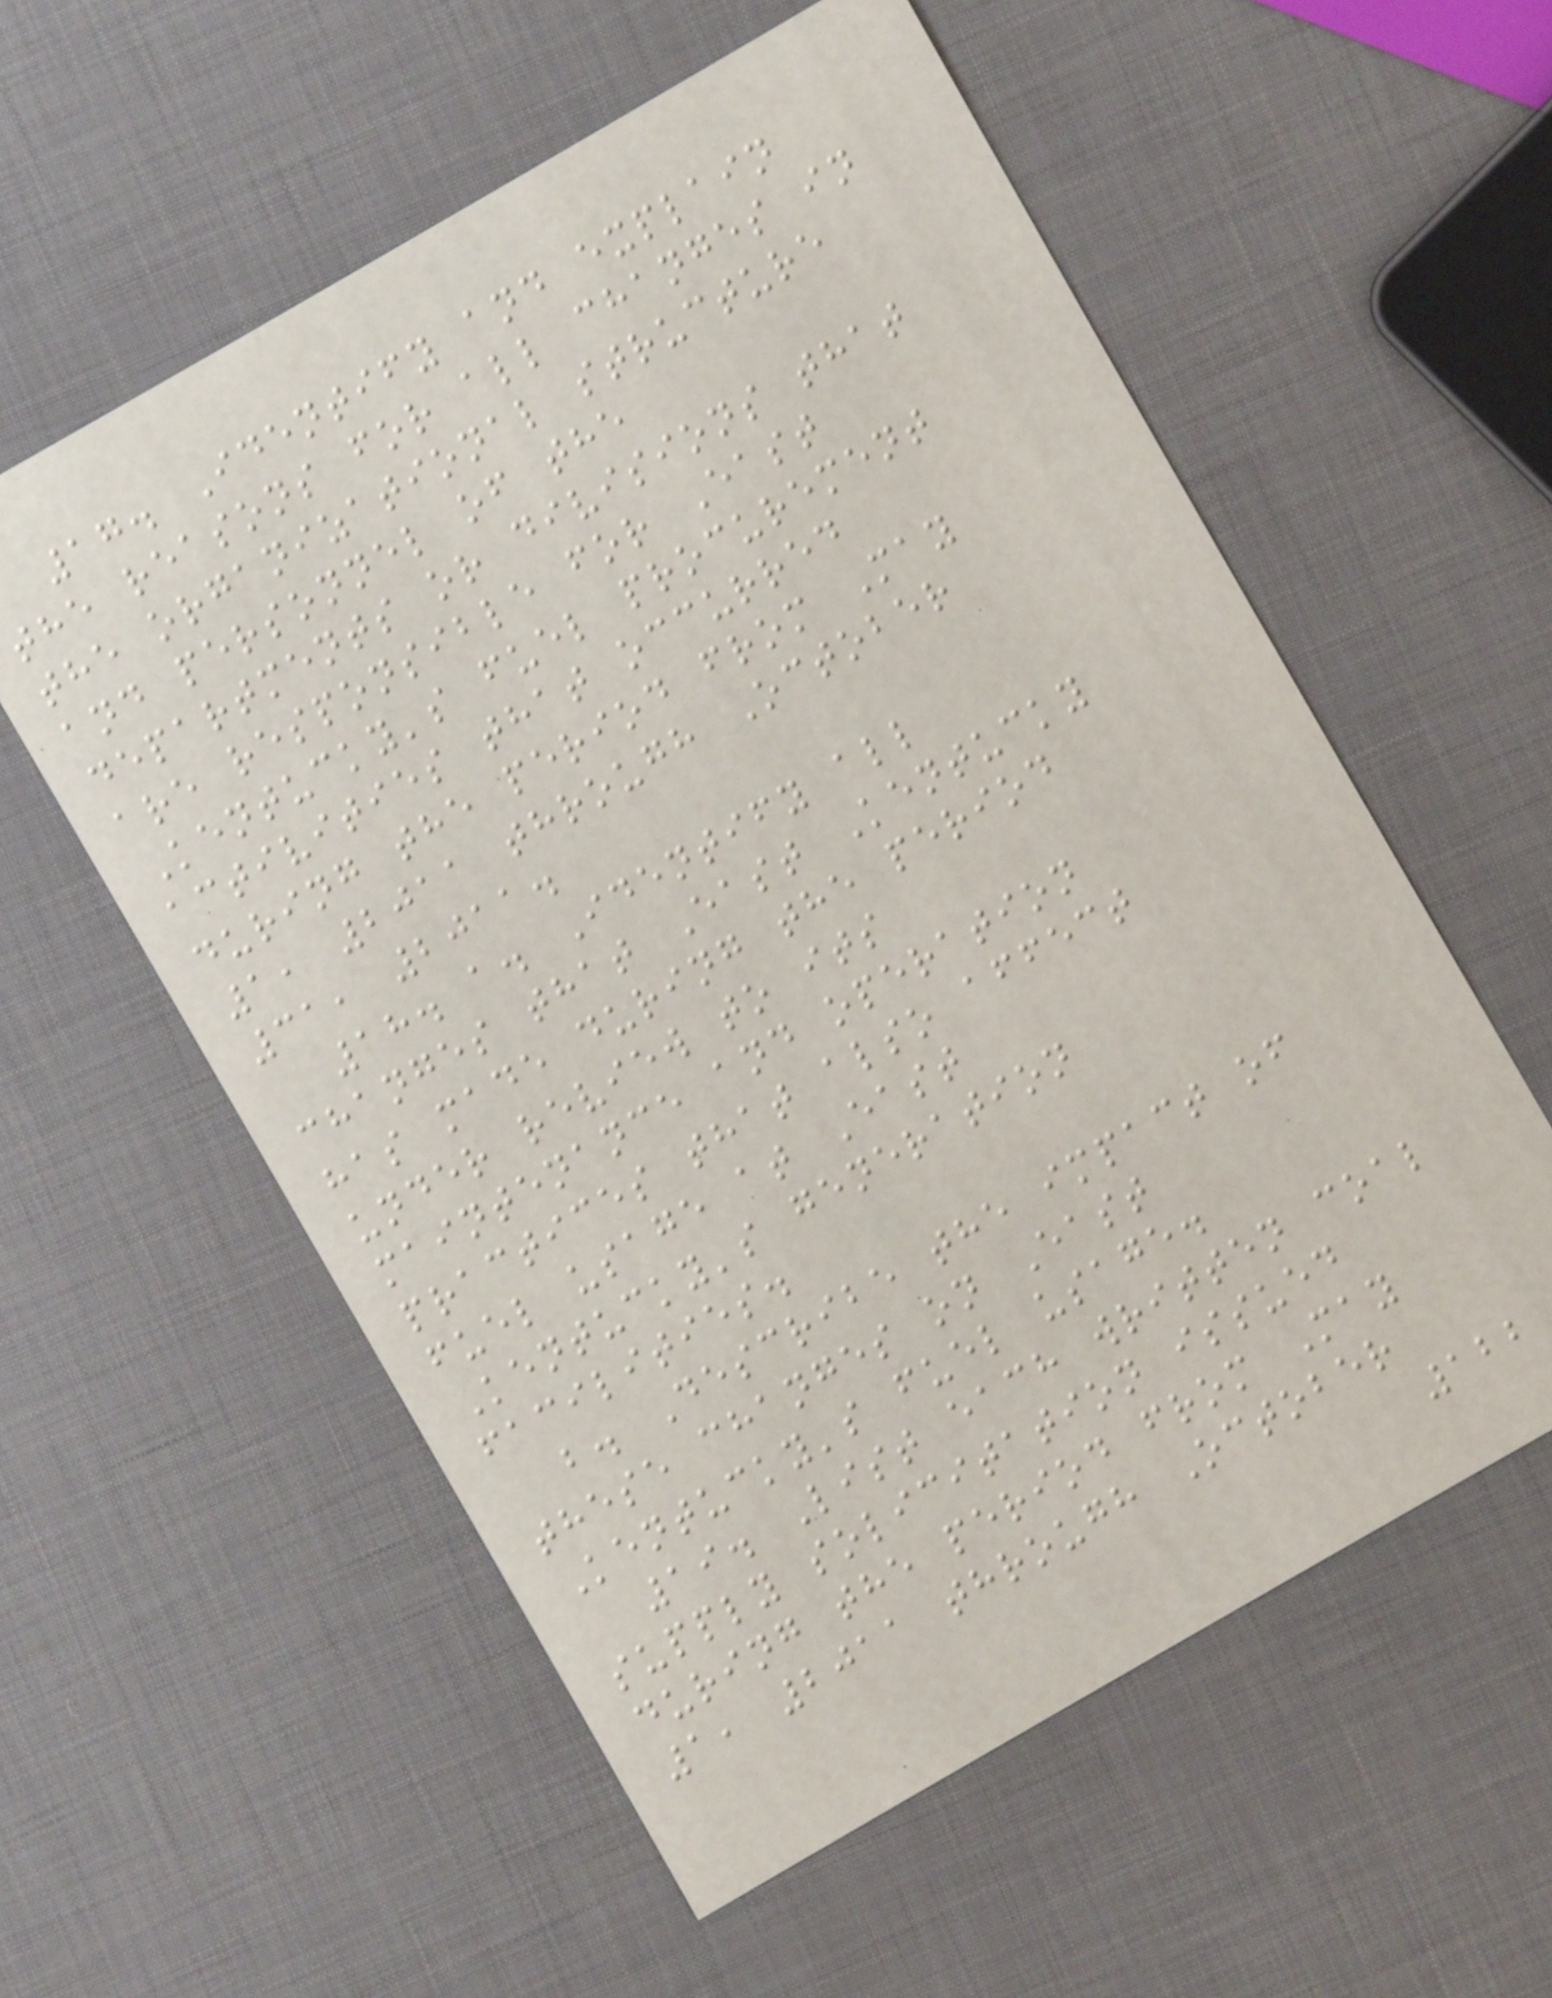17. Identify and explain
the reasons for all changes in
the organizational structure
and personnel of the
departments or divisions that
are responsible for East
Kentucky's fuel procurement
activities that occurred
during the period from May
1, 2011 through October
31, 2011.
18. a. Identify all
changes that East Kentucky
has made during the period
under review to its
maintenance and operation
practices that also affect
fuel usage at East
Kentucky's generation
facilities.
b. Describe the impact of
these changes on East
Kentucky's fuel usage.
19. List each written coal
supply solicitation issued
during the period from May
1, 2011 through October
122
